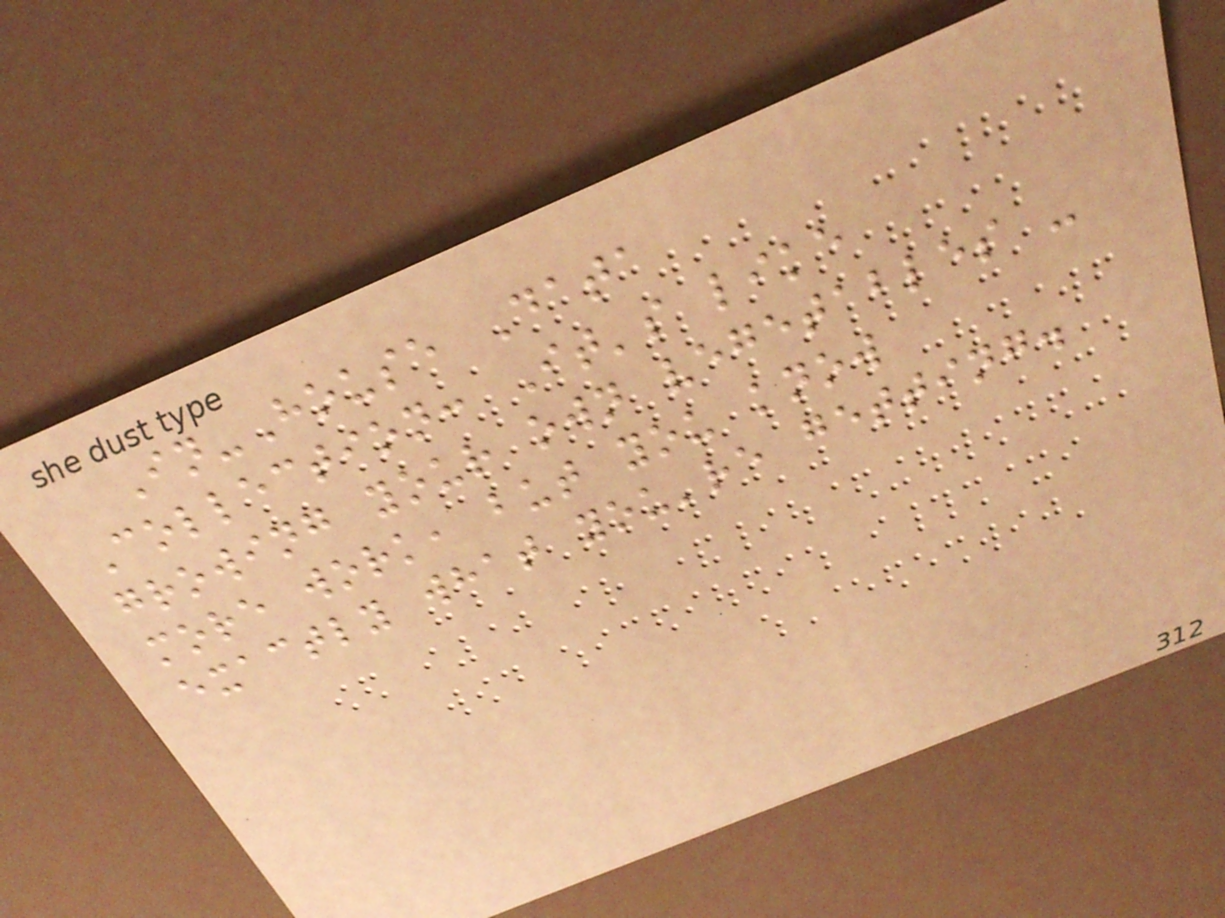In-House Data
Collection: It's like
growing your own vegetables -
more work, but you know
exactly what you're getting.
